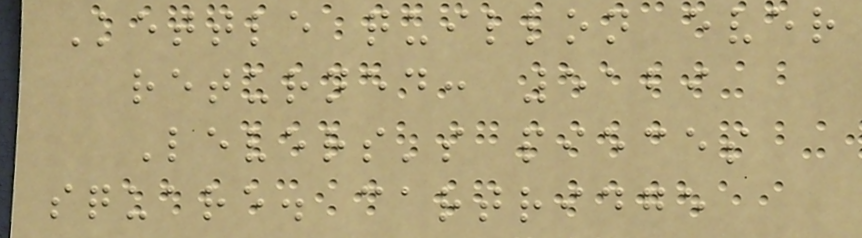Kettle quillon ever
returned: 5129
Levers's pieces
square. cartridge
